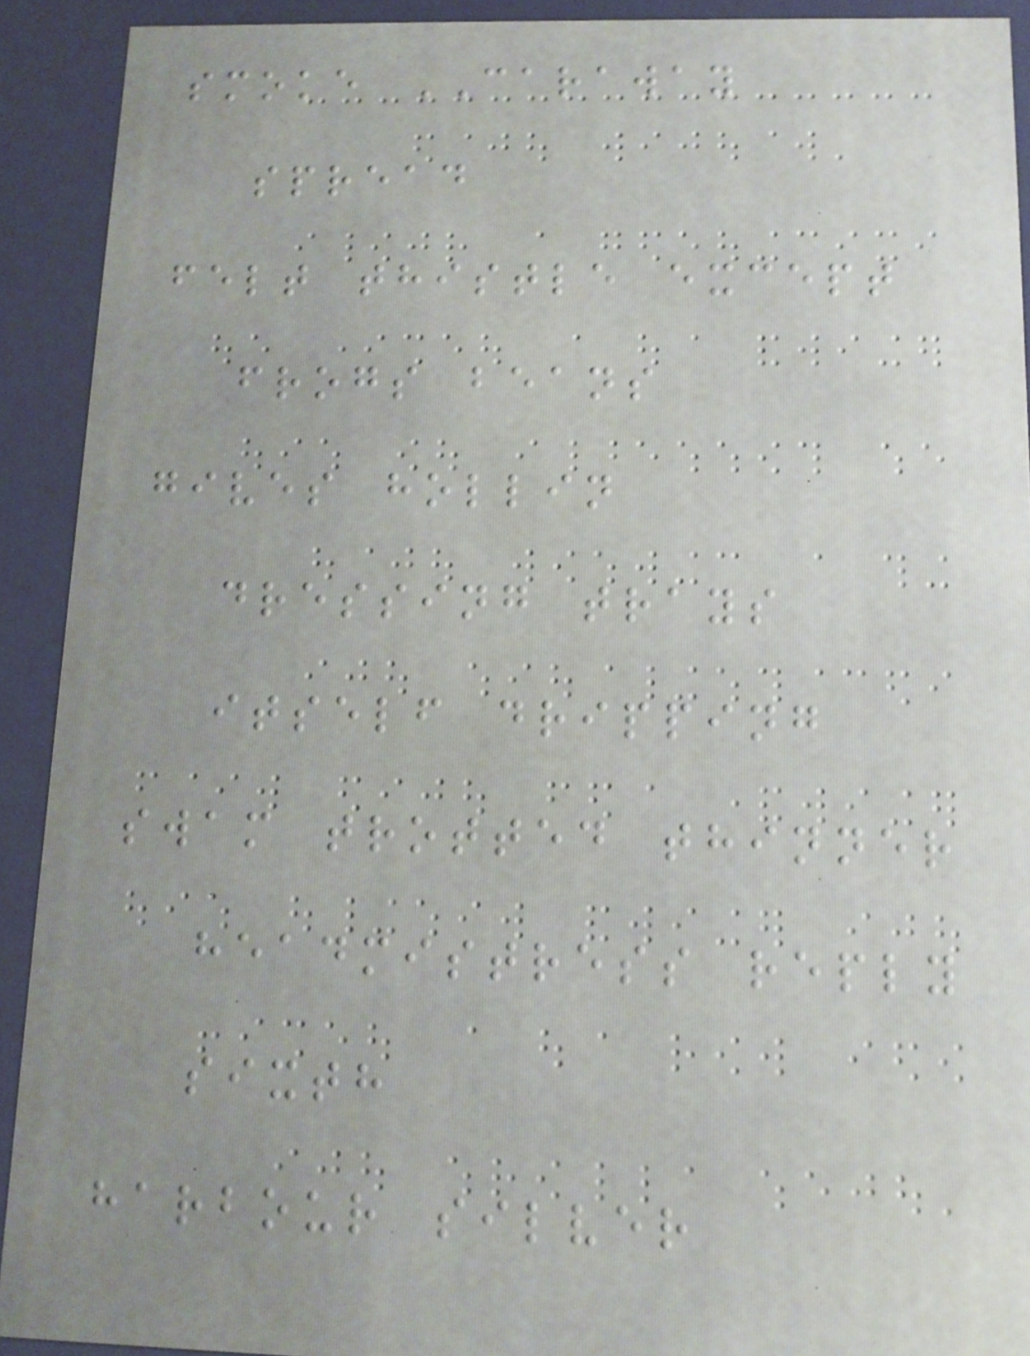smoke CARAWAY
spread
felt thistle except
frogs beans
gives hollin
dressing trays
itself dripping
swam trotted thinner
headmistress reply
sixth
harbour silver
